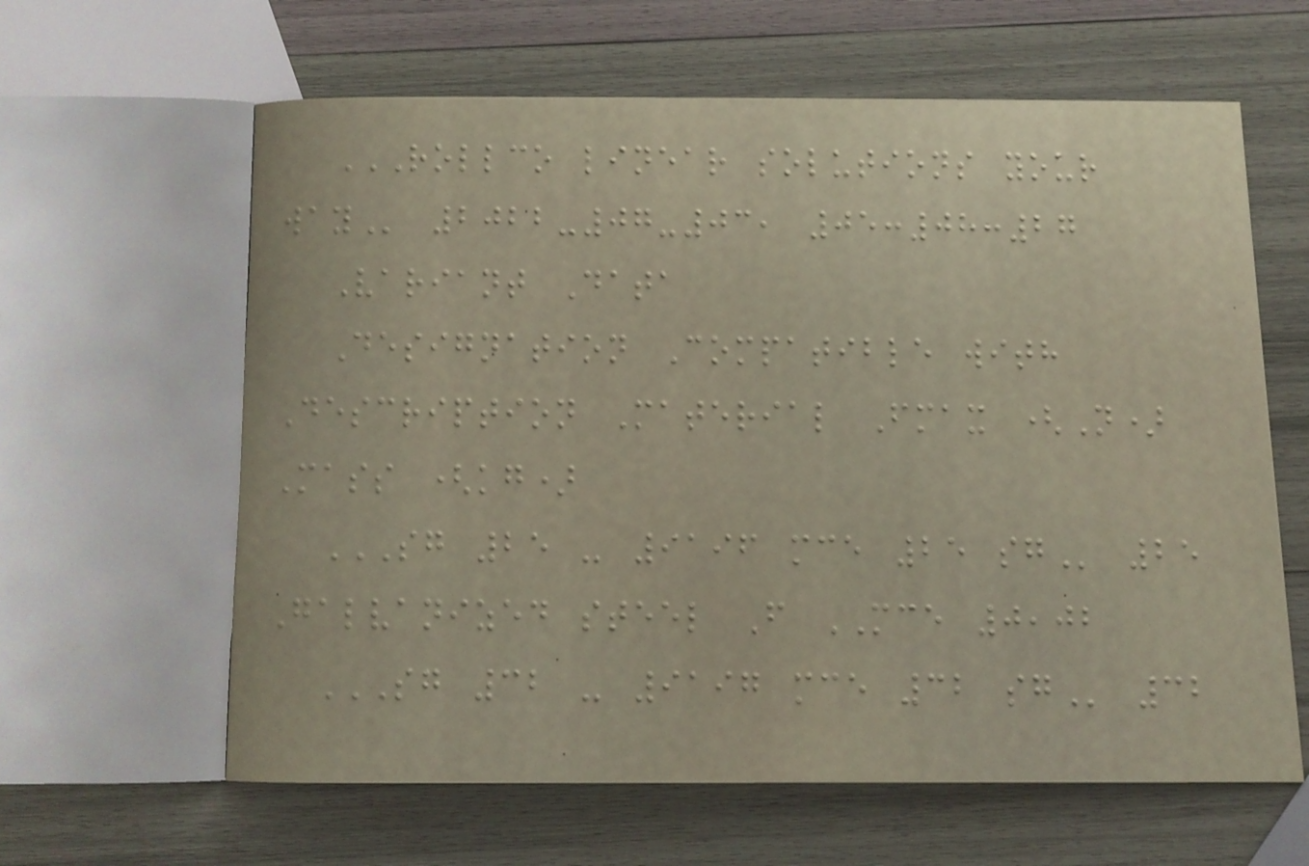ROLLCO LINEAR SOLUTIONS YOUR
WAY 2022-07-03, 05:08:27
Variant Data
Designation Compatible with
Description Material Fmax (N)
Mass (kg)
SG 25 - 9196 MCE 25 SG 25
Galvanized steel F MCE 0,02
SG 32 - 9197 MCE 32 SG 32
